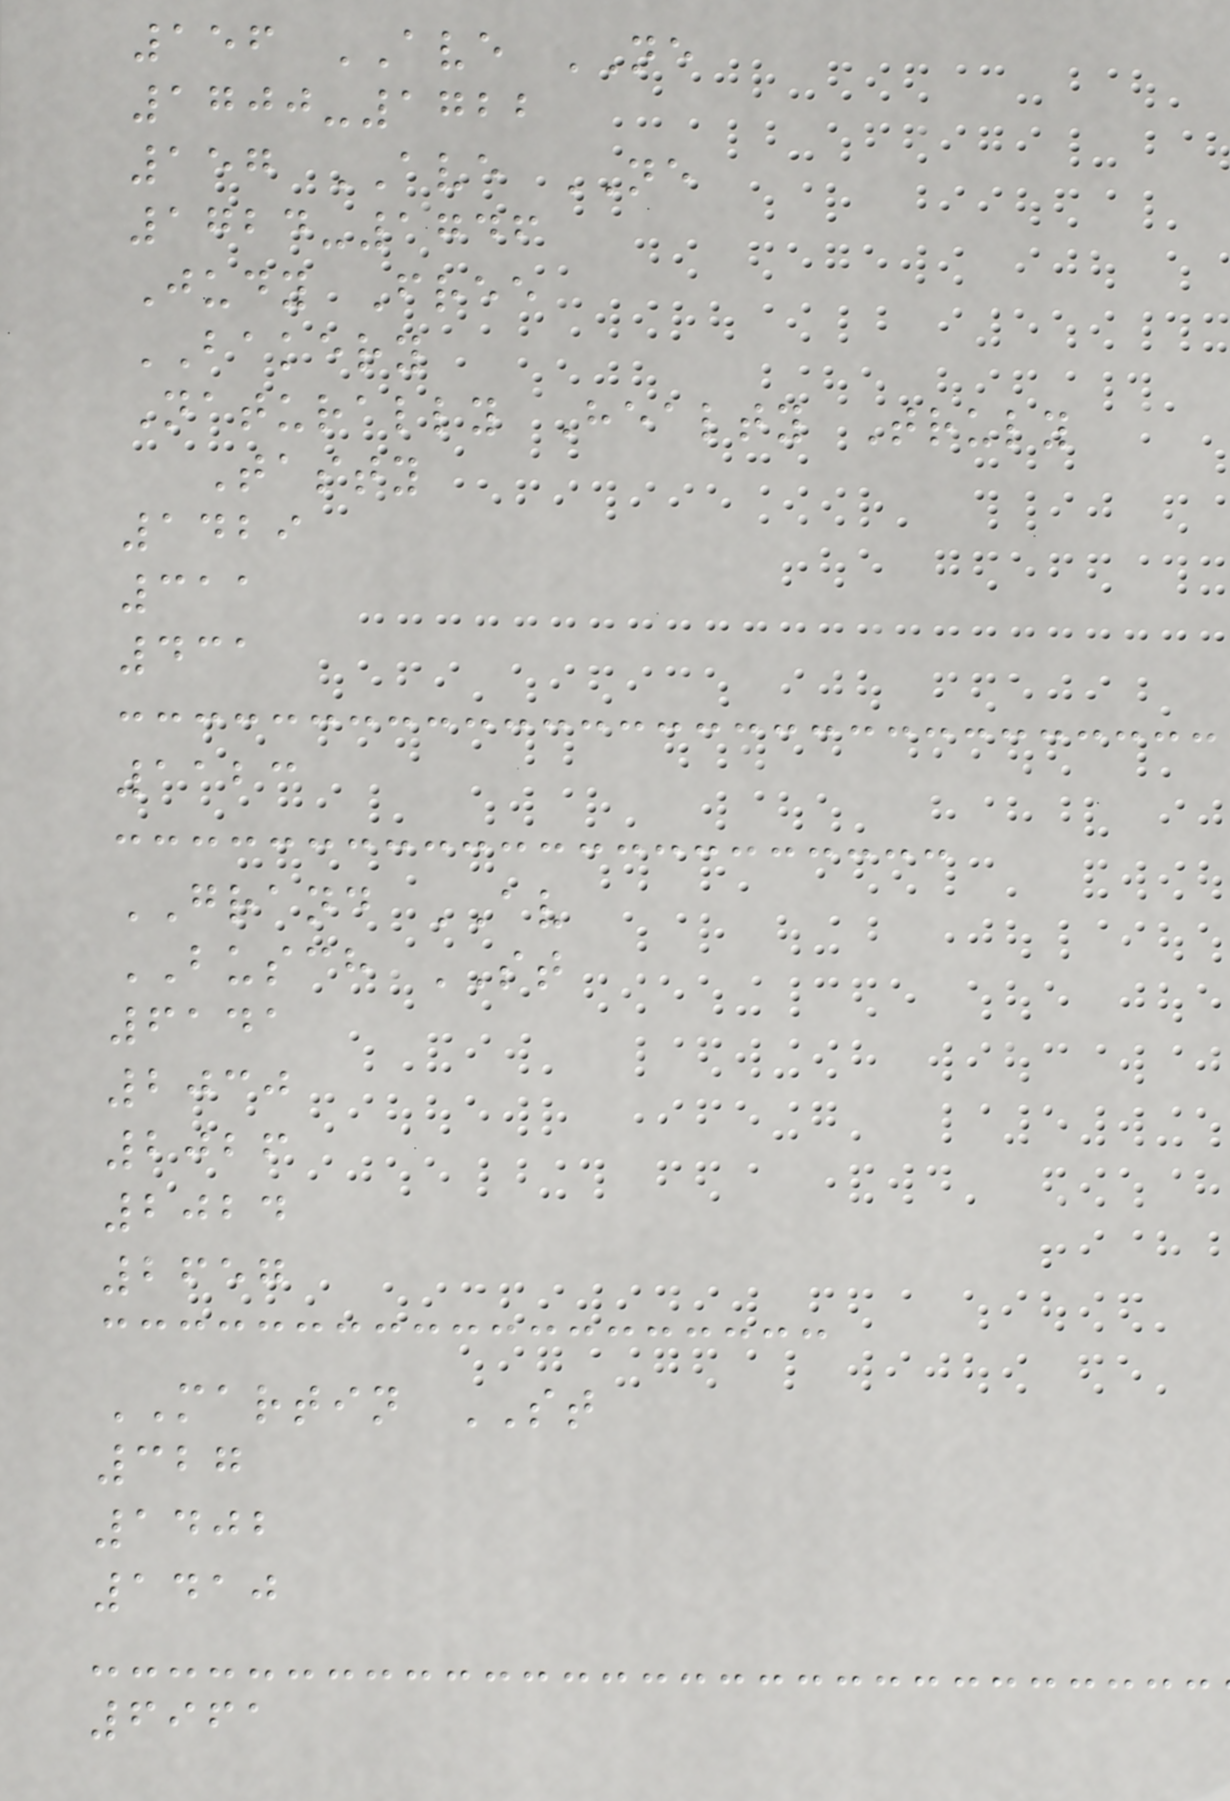156 AVE NE
1700-1722
157 AVE NE
1724-1746
Judy Free
BAKERY
Naturally Healty Truly
Tasty
1429
311
431
1123
GRAND AV
BUSCH ST
6141
2030
2026
2024
2657
MARTIN ST
327
1402
1410
6961
